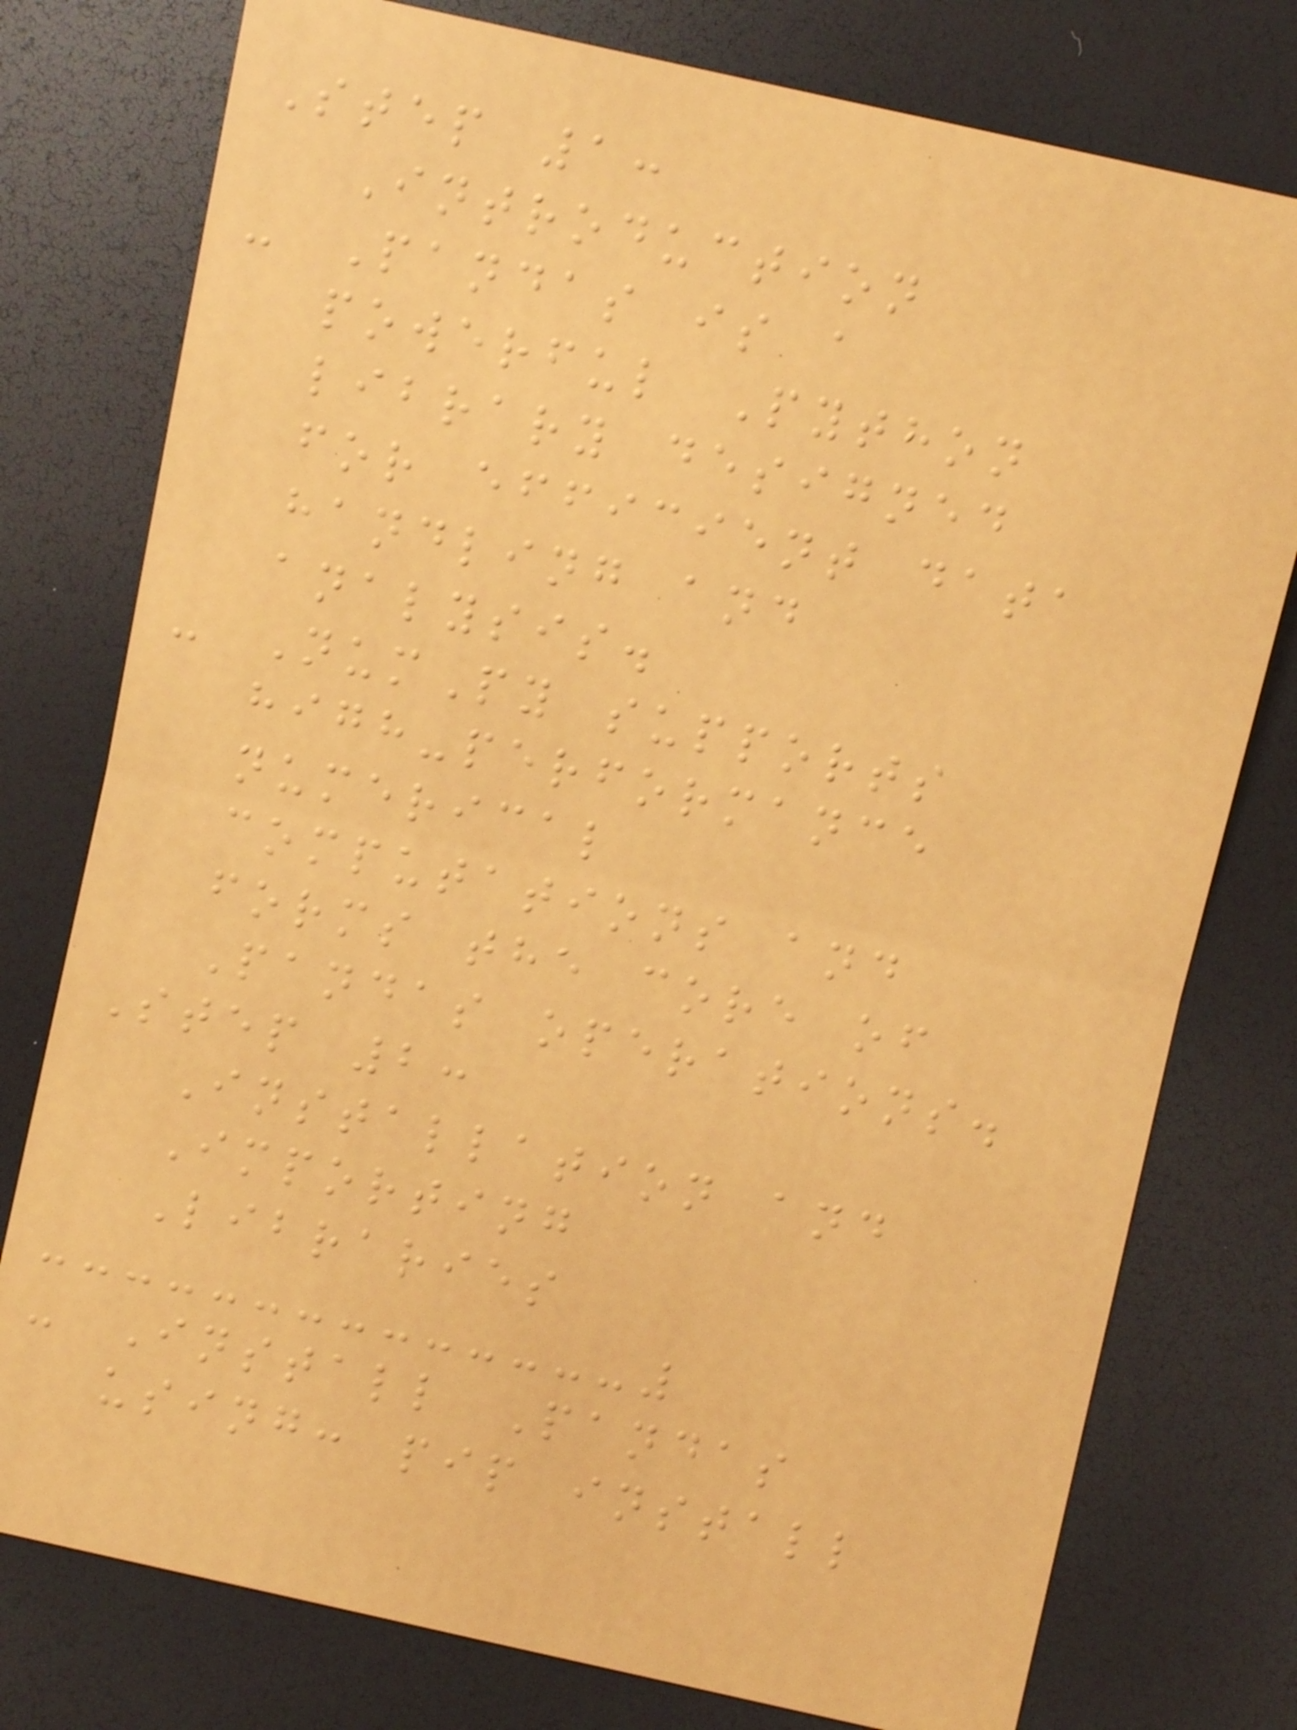Step 1:
Introduction
- Pandas is a
powerful Python
library designed
for efficient data
handling and
analysis.
- NumPy supports
high-performance
numerical
computations and
forms the core of
Pandas operations.
Step 2:
Installation and
Importing
Libraries
- Install Pandas
using: pip install
